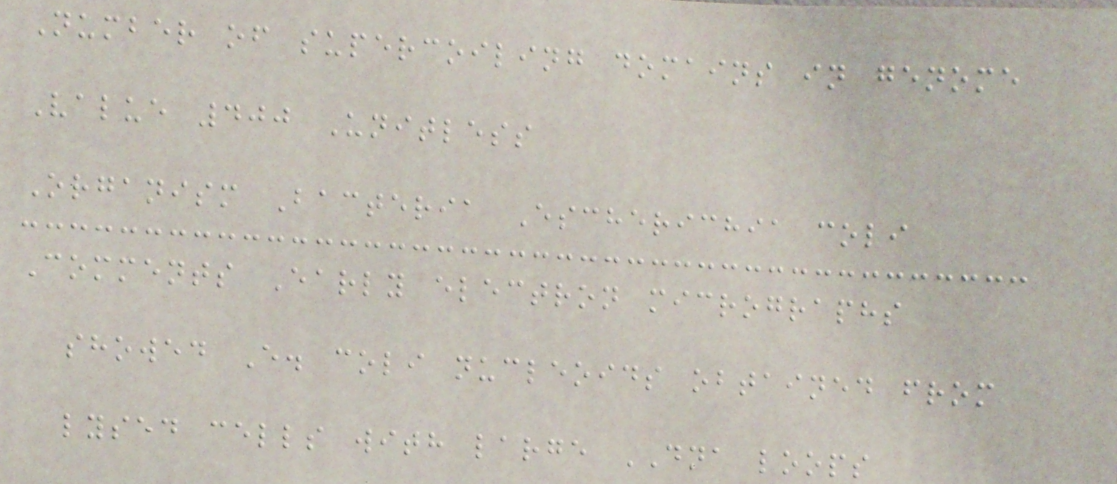Number of supercoiling domains in genome
Value 400 Unitless
Organism Bacteria Escherichia coli
Comments Early electron micrographs
showed E. coli nucleoids obtained from
lysed cells with large DNA loops
